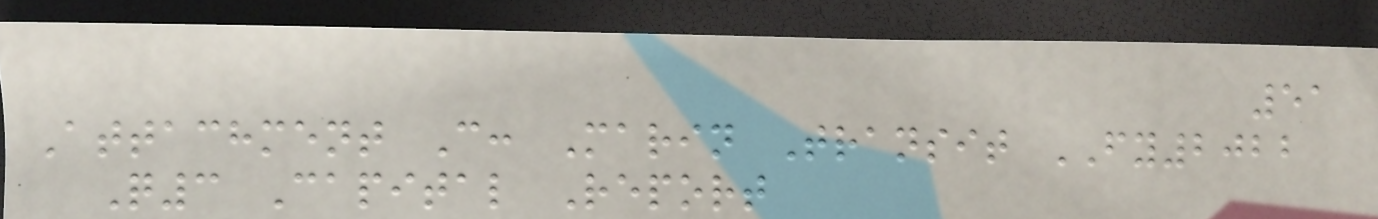51
Attachment C: Marin Transit FY2022
Q3 Capital Report
